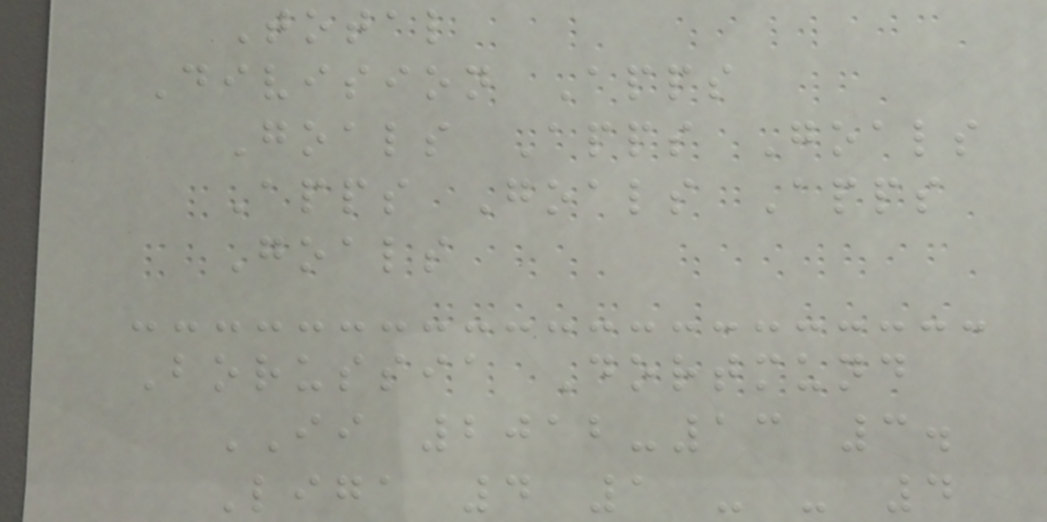Total
Division Apps
Goals Apps Goals
Apps Goals Apps
Goals
Borussia Dortmund
II 2012-13 3.
Liga 4 1 - - 4
